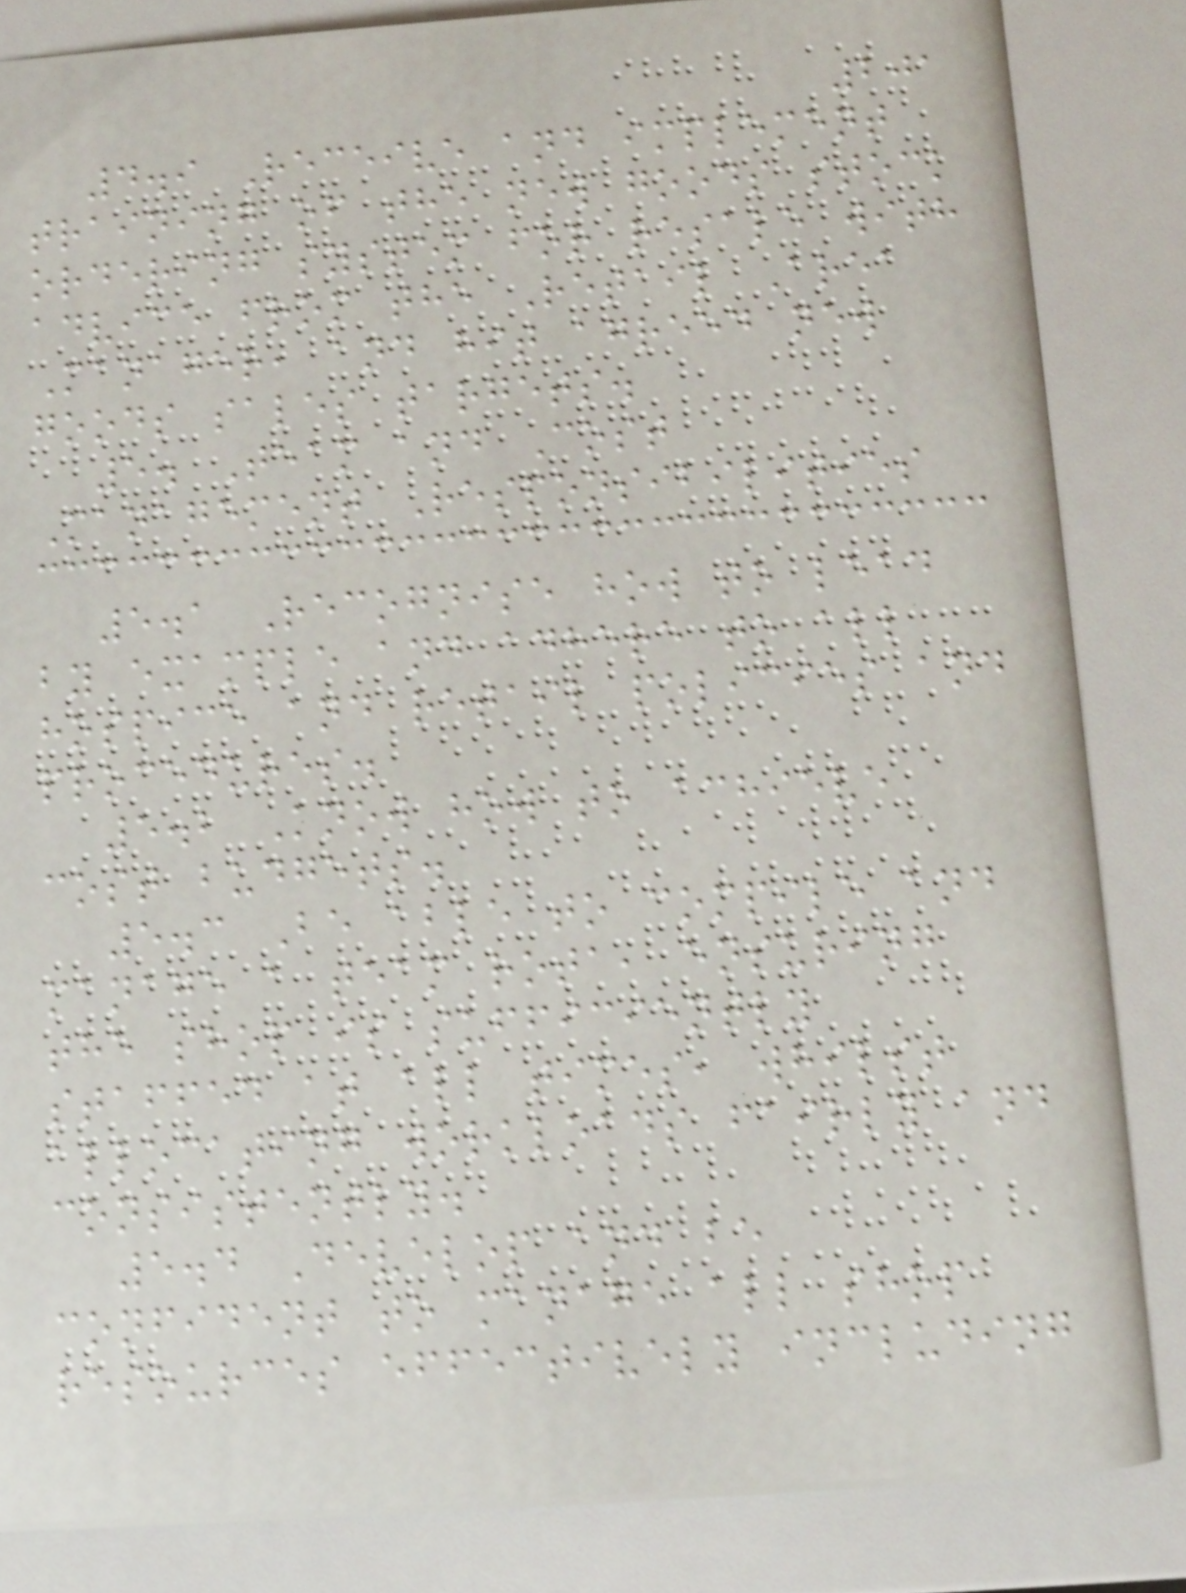201
4.9 Receive and implement
training of the new goods stock
ordering system for resale with
advice from the Retail Area
Manager, and hit agreed new
goods sales targets.
5. Team and Cost
Management Responsibilities
5.1 Recognise how to lead
by example and adhere to all
hospice and retail policies and
procedures.
5.2 Know how to achieve
cost budgets.
5.3 Be able to compile and
manage a team rota, ensuring
the shop is sufficiently
staffed at all times, whilst
allocating workloads fairly and
consistently.
5.4 Develop and be
confident to manage all shop
resources effectively including
